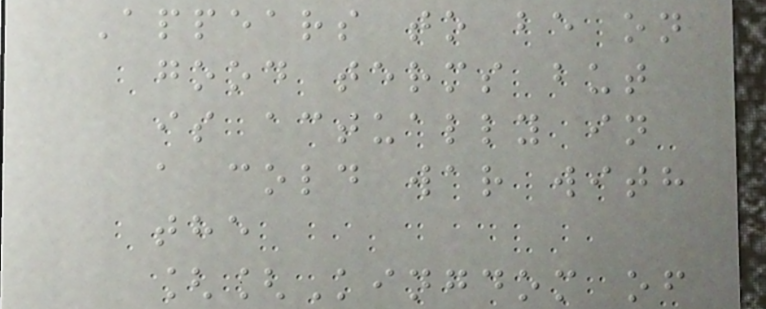Appears to be on
good terms but
is actually in
a cold war with
the
[[Kingdom of
